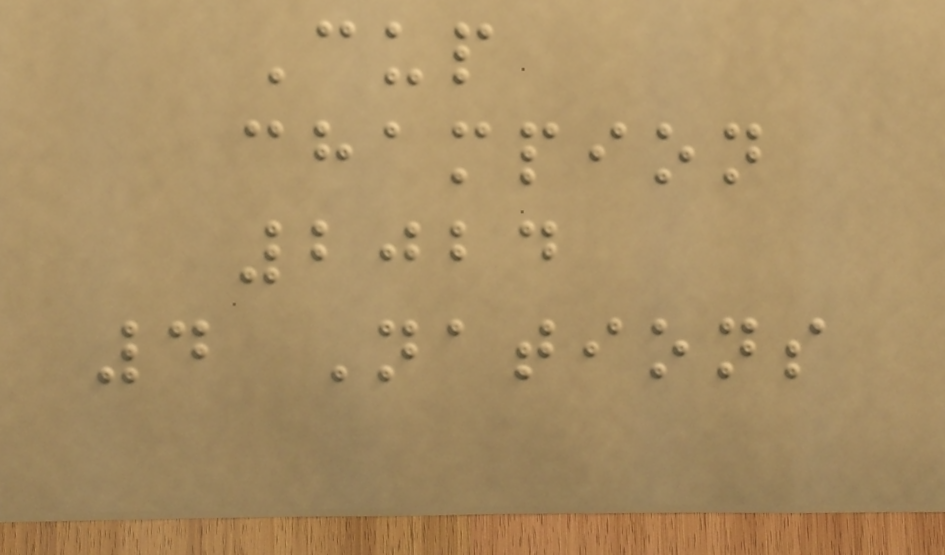Cup
champion
2024
4 Nations
